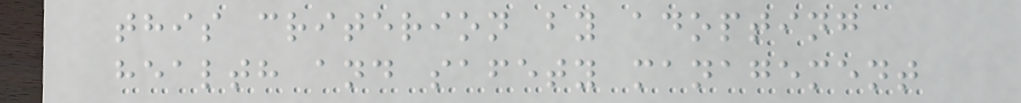this criterion by adopting
health and safety management
